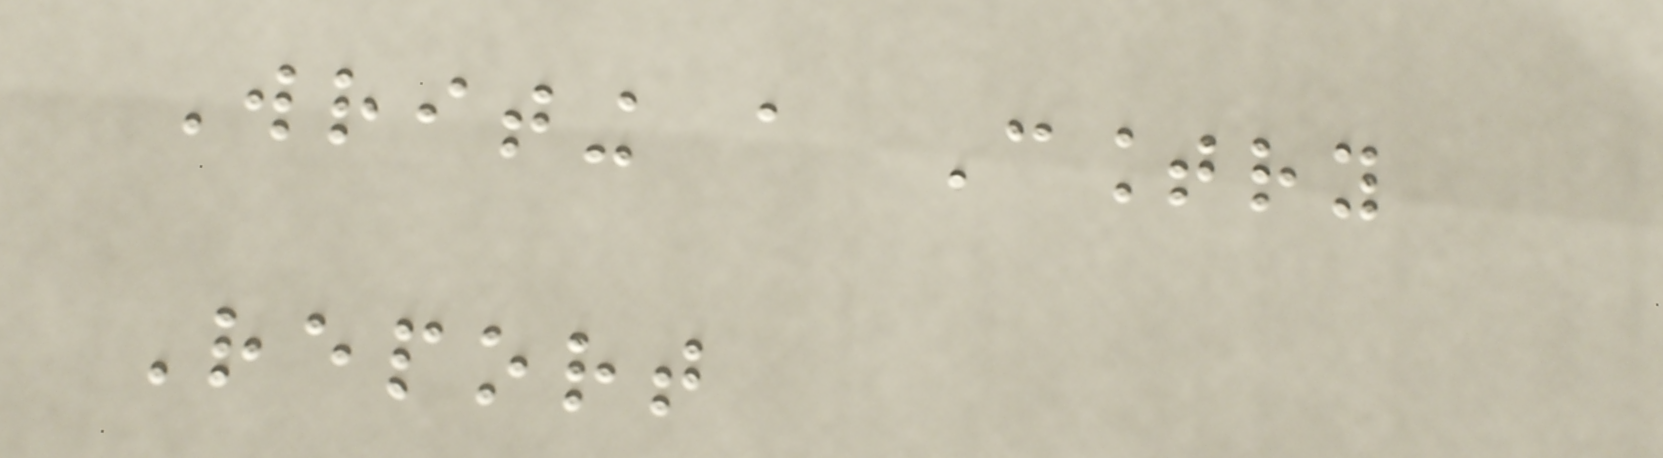Writing a Country
Report
